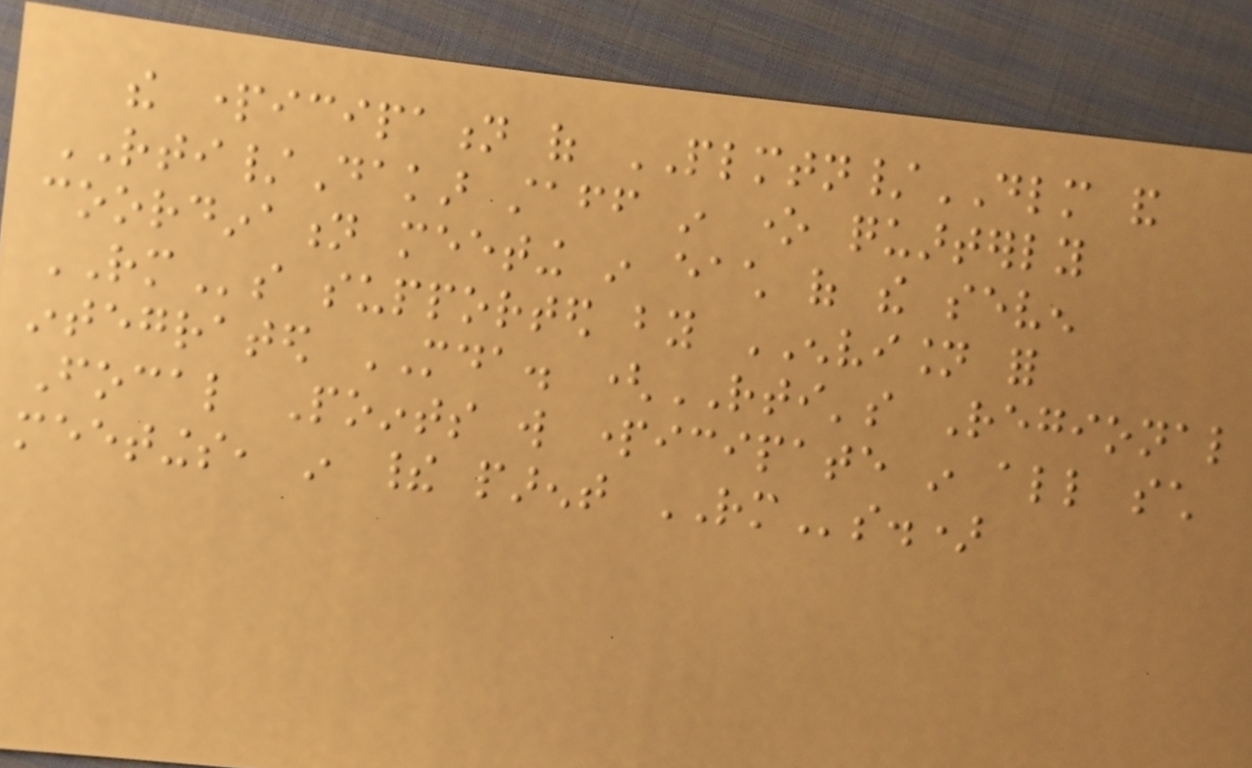the participation of PLMTN/DLM and
RTI/Dakar staff in one quarterly
coordination meeting in each of the seven
RMs supported by ENVISION for
integrated MDA. (RTI's Regional
Focal Points will participate in all such
meetings, in their parent RMs.)
